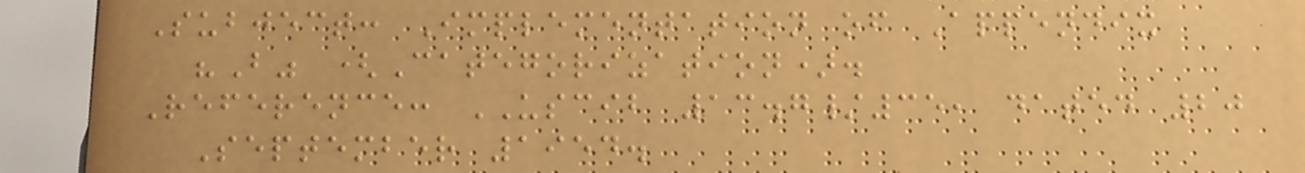Subject: Implementation of Appendix
"B" (Categorization).
Reference: USCIB 13.7/35, dated 20
September 1954.
